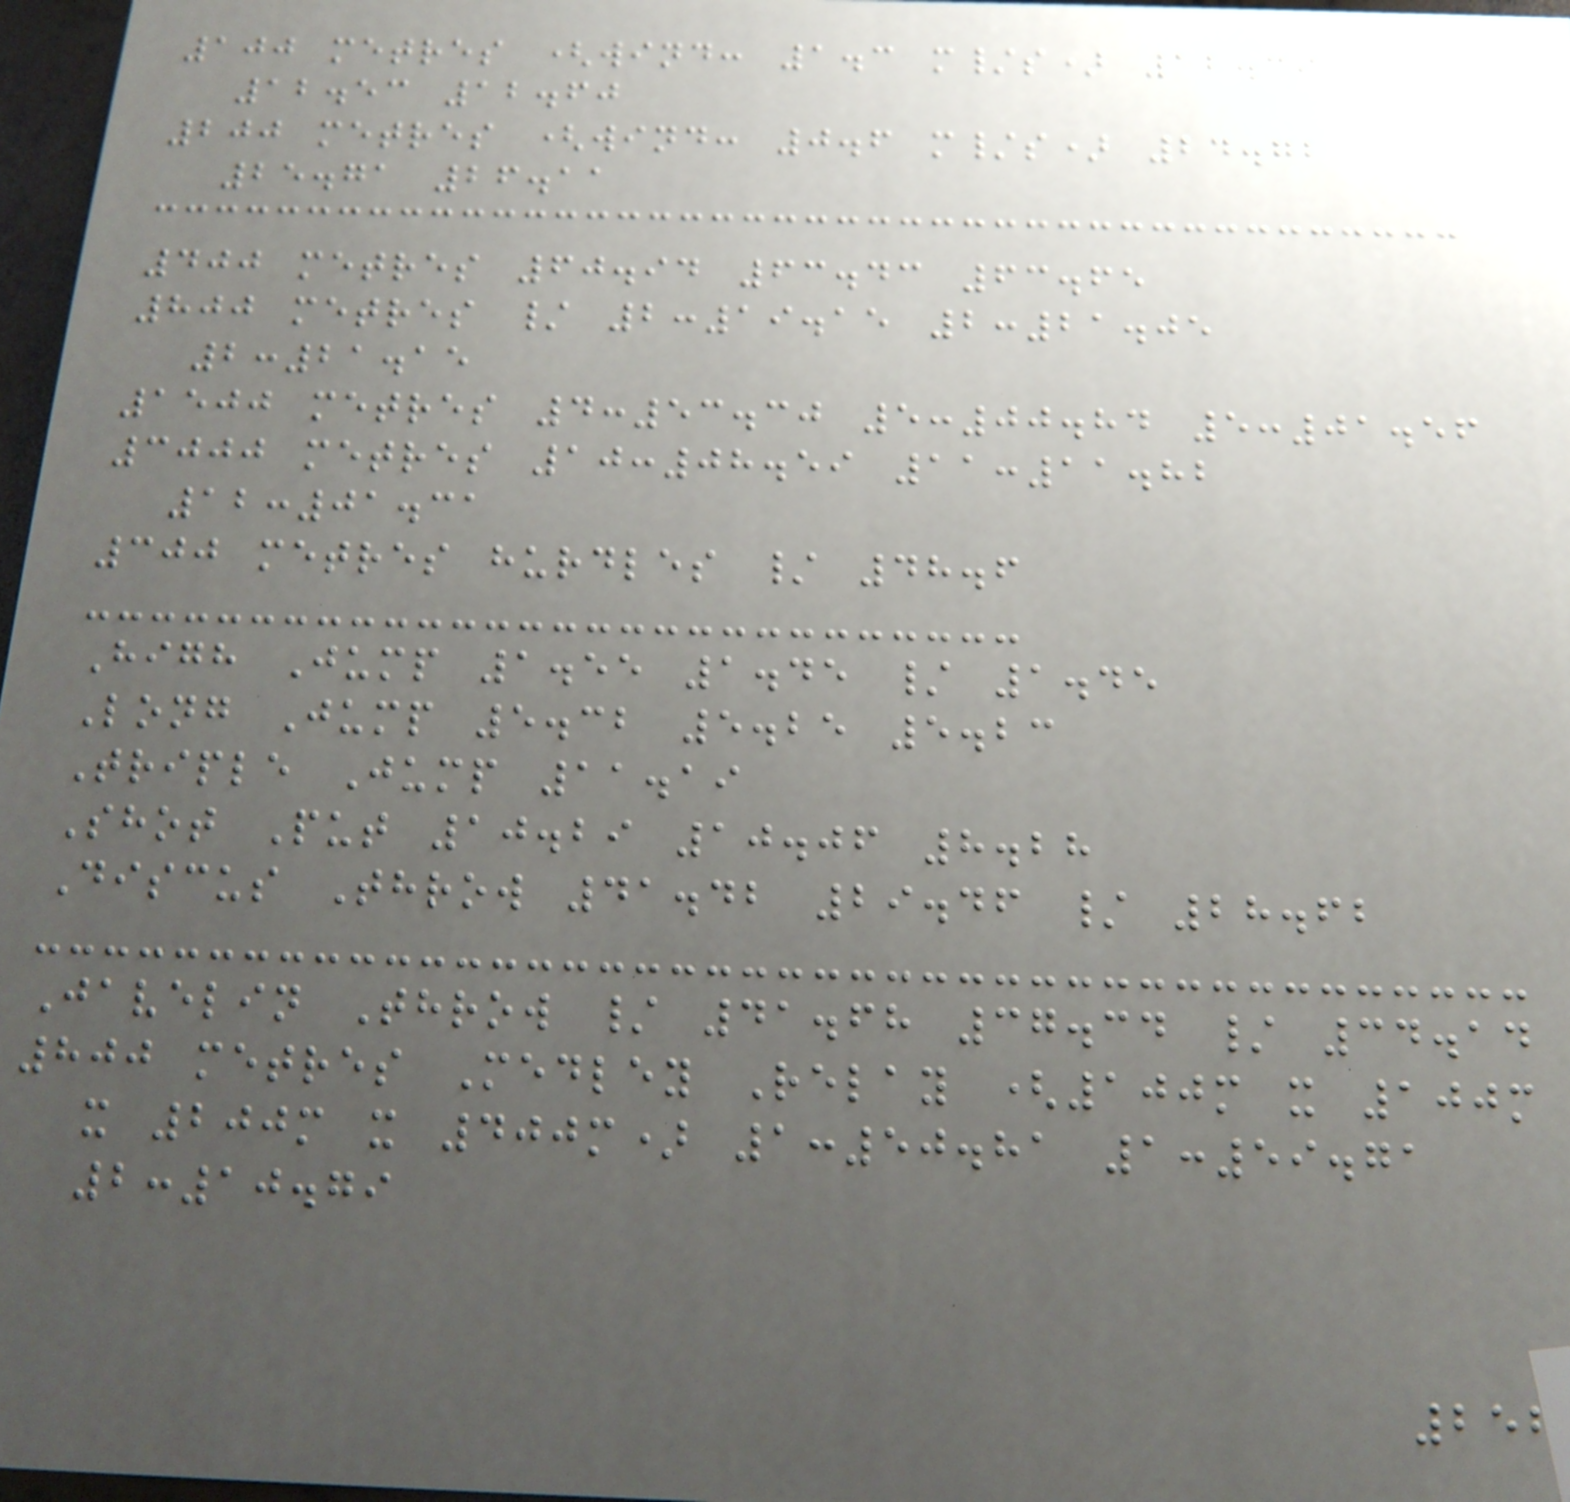100 metres (wind: 1.3 m/s) 12.39
12.53 12.60
200 metres (wind: 0.6 m/s) 24.72
25.71 26.11
400 metres 60.94 63.43 63.65
800 metres / 2:19.15 2:21.05
2:21.15
1500 metres 4:53.30 5:00.84 5:01.56
3000 metres 10:08.59 11:11.82
12:01.31
300 metres hurdles / 48.6
High Jump 1.55 1.45 / 1.45
Long Jump 5.32 5.25 5.23
Triple Jump 11.19
Shot Put 10.29 10.06 8.28
Discus Throw 41.42 29.46 / 28.62
Javelin Throw / 41.68 37.34 / 34.14
800 metres Medley Relay (100m x 100m
x 200m x 400m) 1:50.81 1:59.71
2:10.79
252
